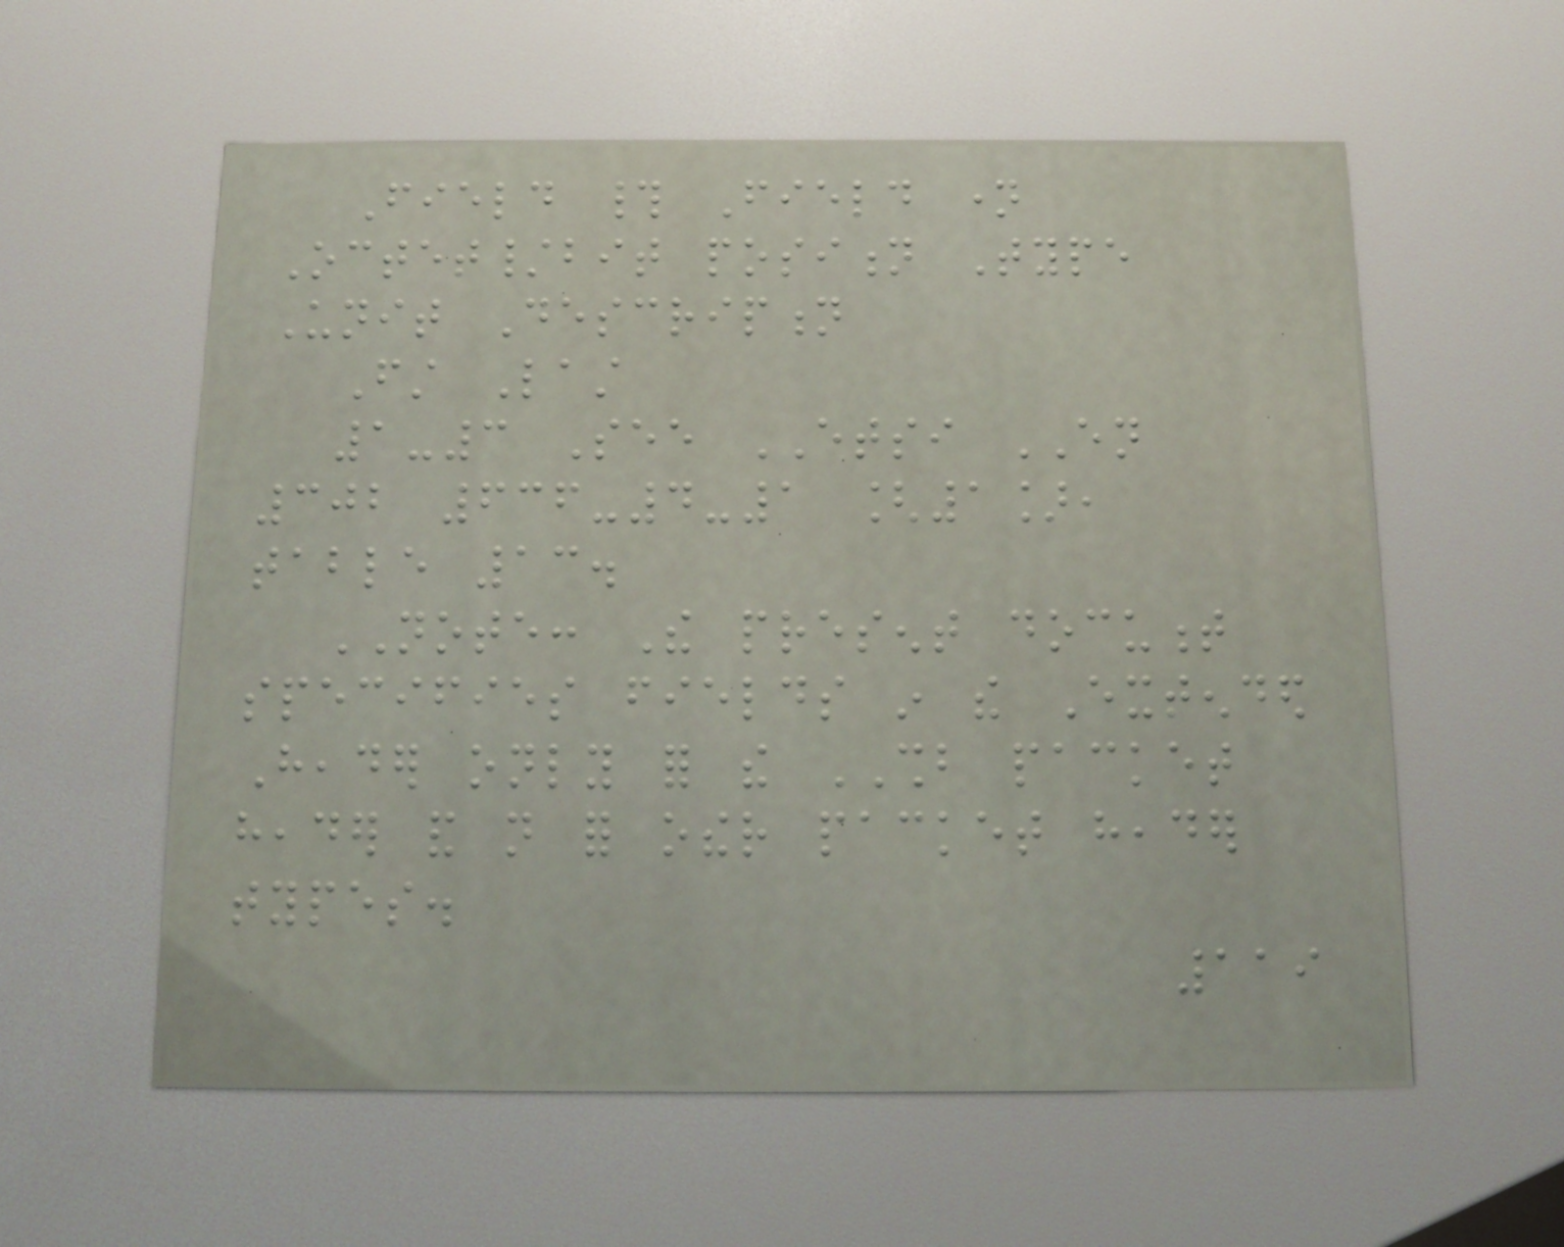Field # Field name
Octet/bit position Type
Unit Description
First Last
1-3 See ETSI EN
302 636-4-1 [1],
table 13.
NOTE: The present document
specifies fields in the Extended
Header only for the SHB packet
header and not for other packet header
types.
119
